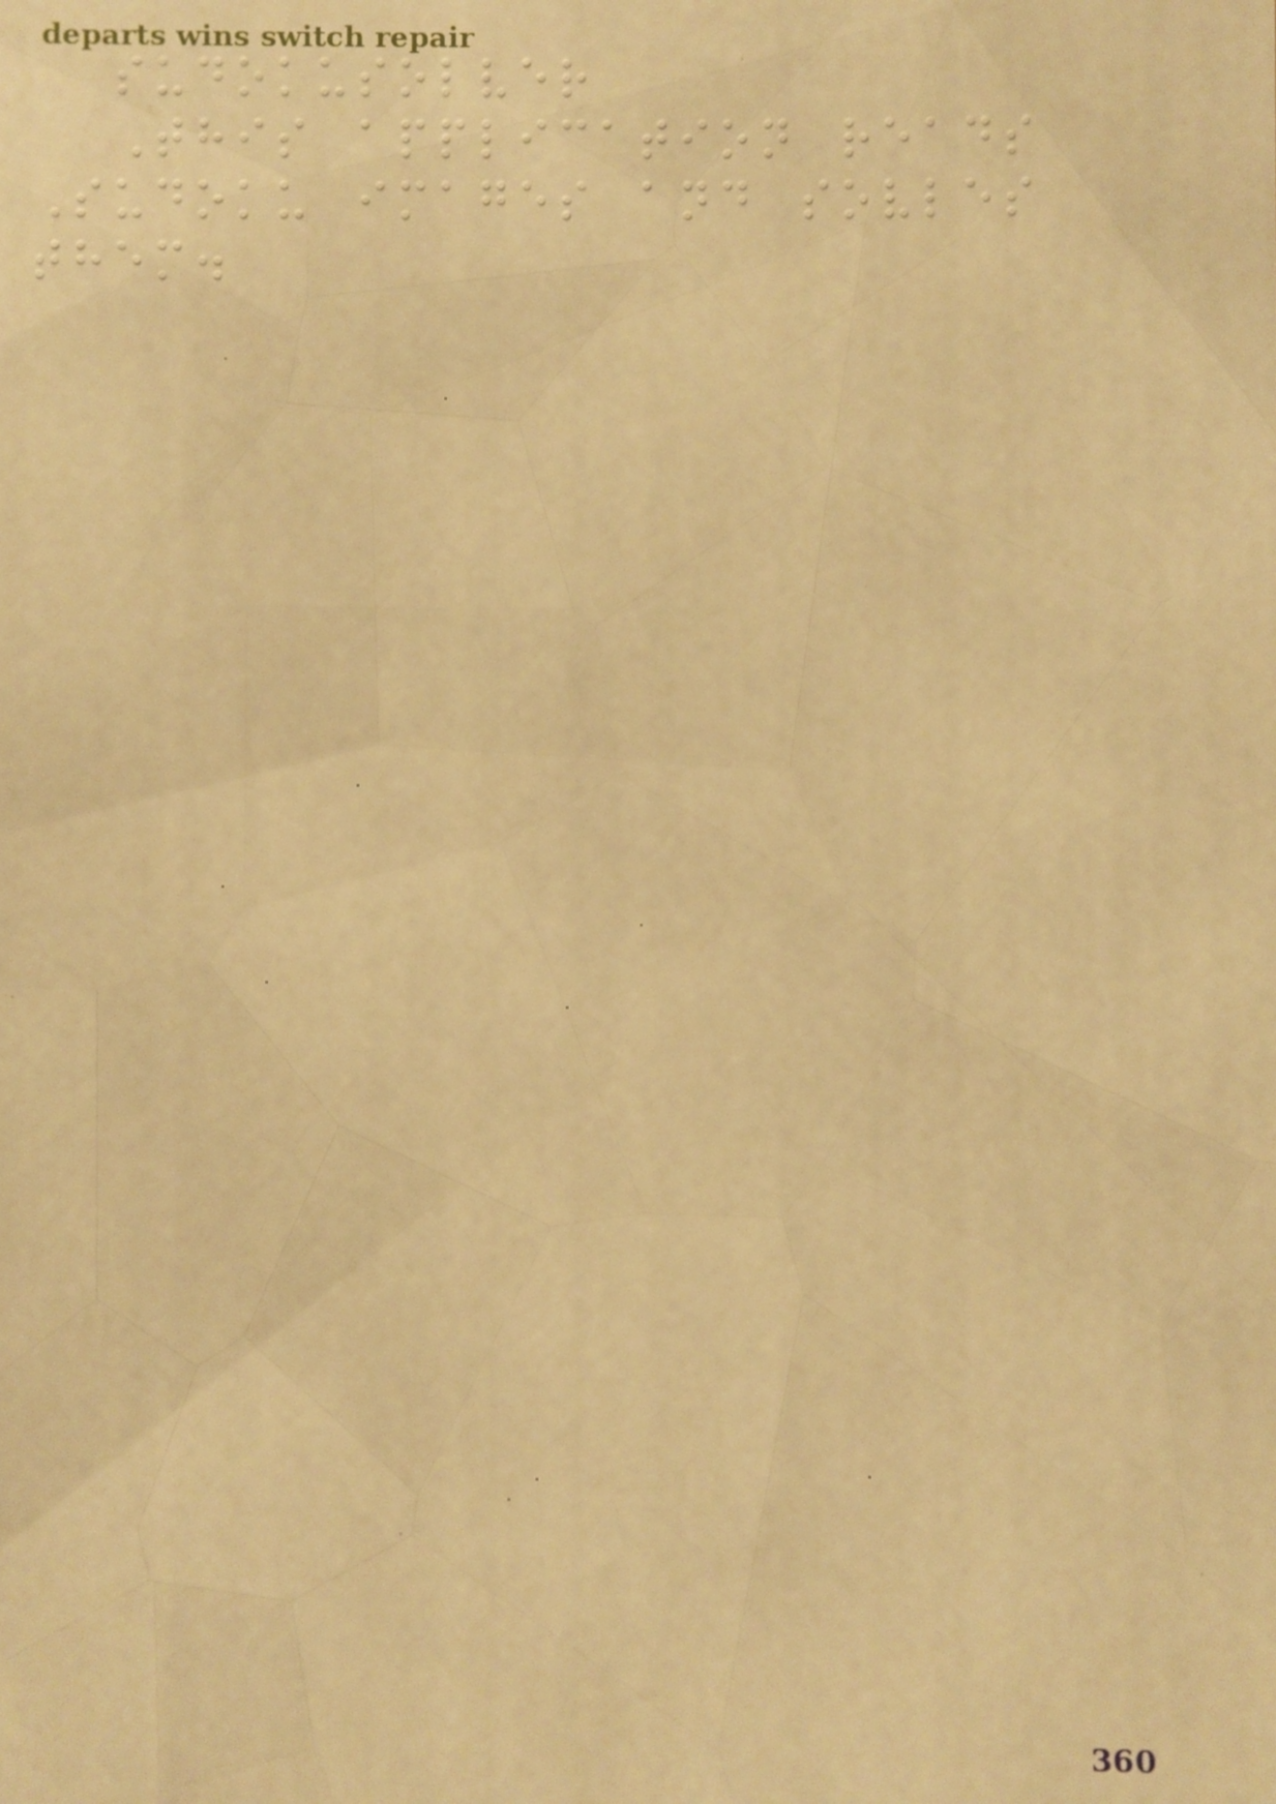sudokusolver
This application reads
Sudoku images and sovles
them.
